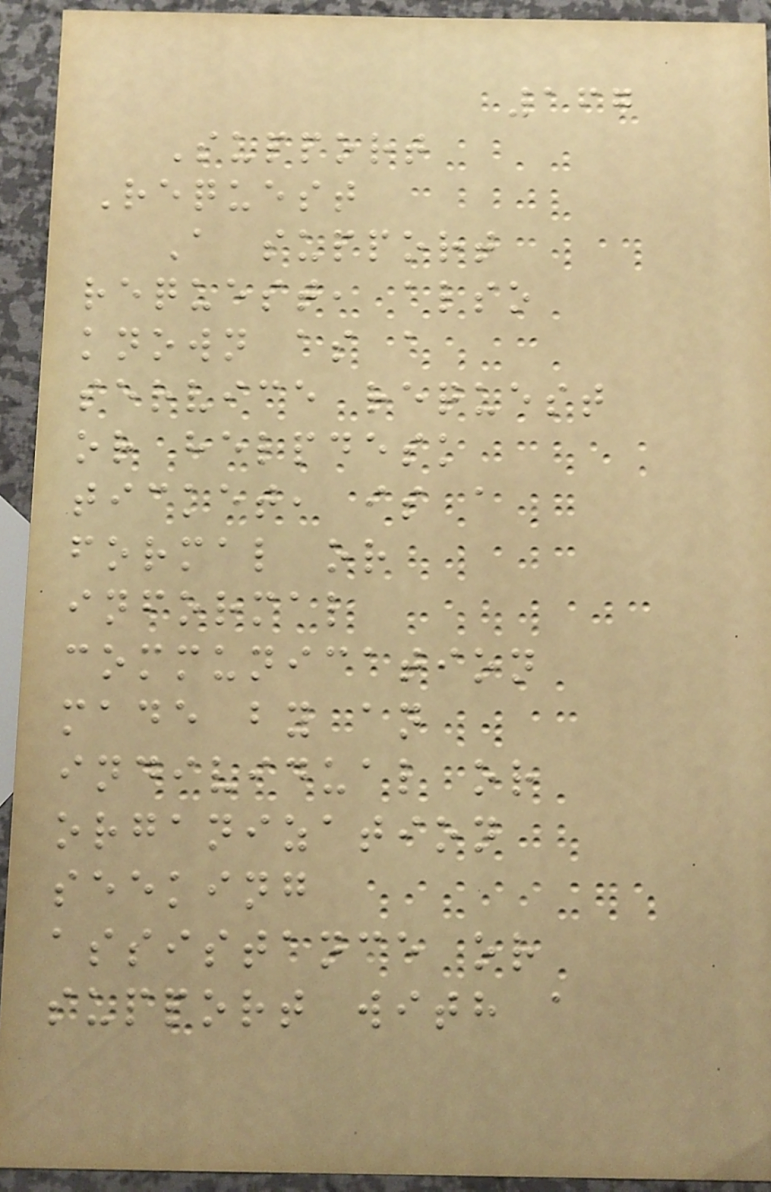167
Support
Request
A support
request, also
known as a
service request
or helpdesk
ticket, is a
formal or
informal
communication
made by an
individual or
organization
seeking
assistance or
support with a
